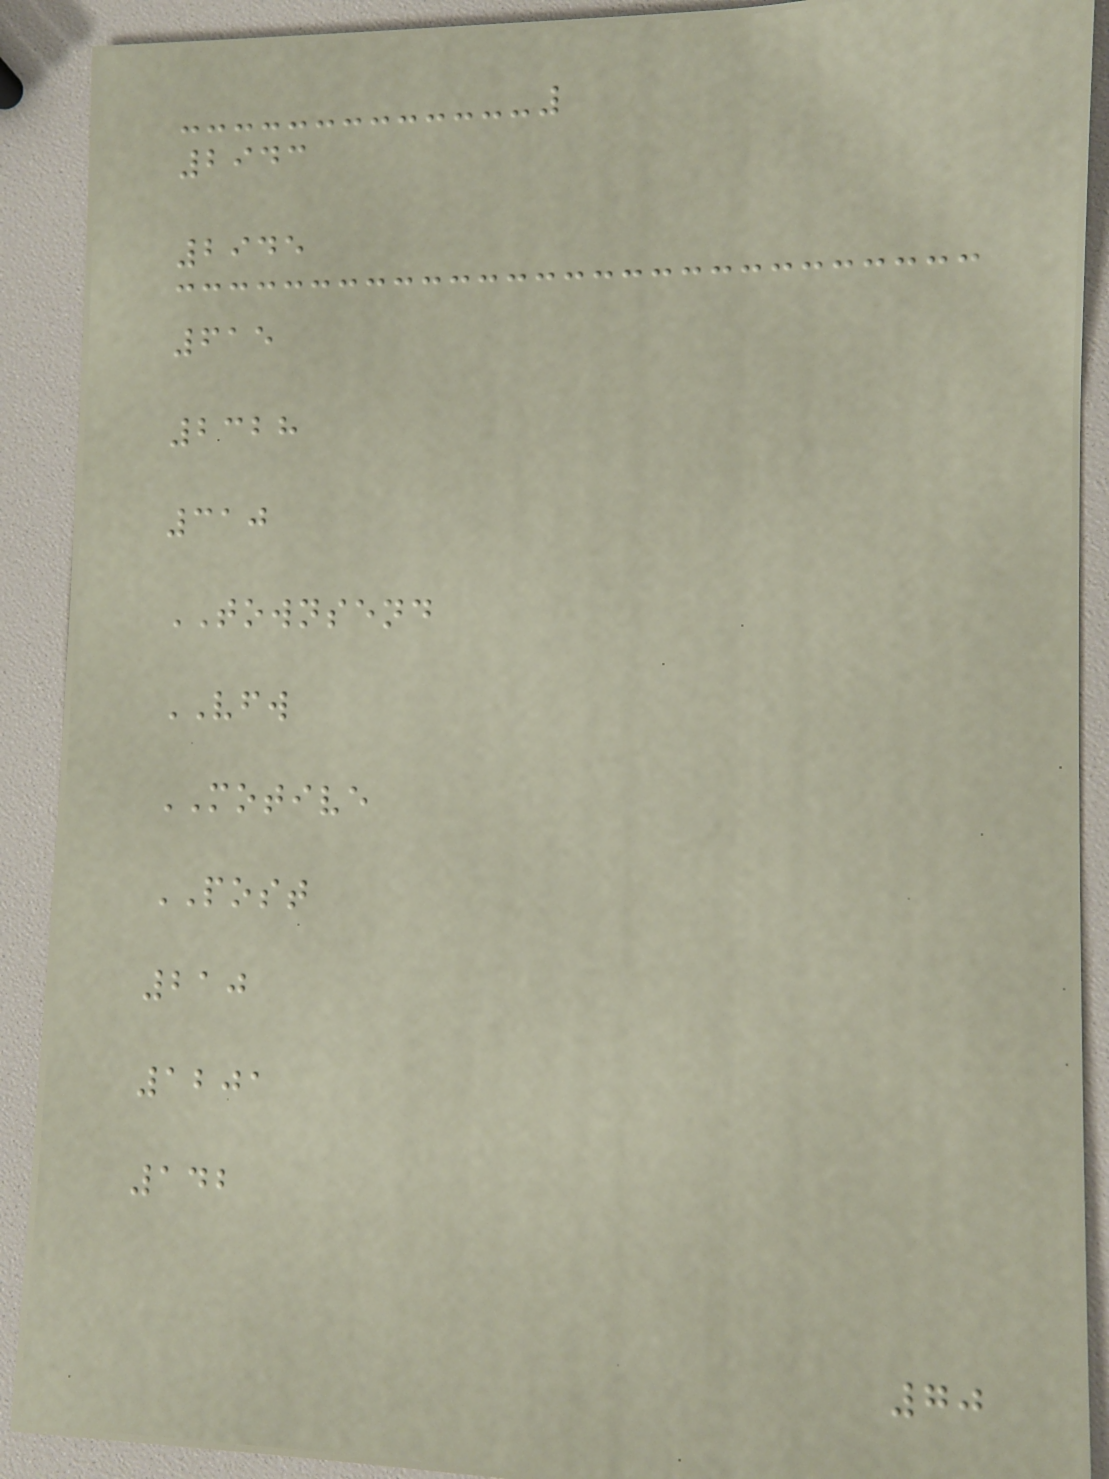2943
2945
615
2328
310
TOWNSEND
VFW
MOTIVE
POST
210
1201
142
70
